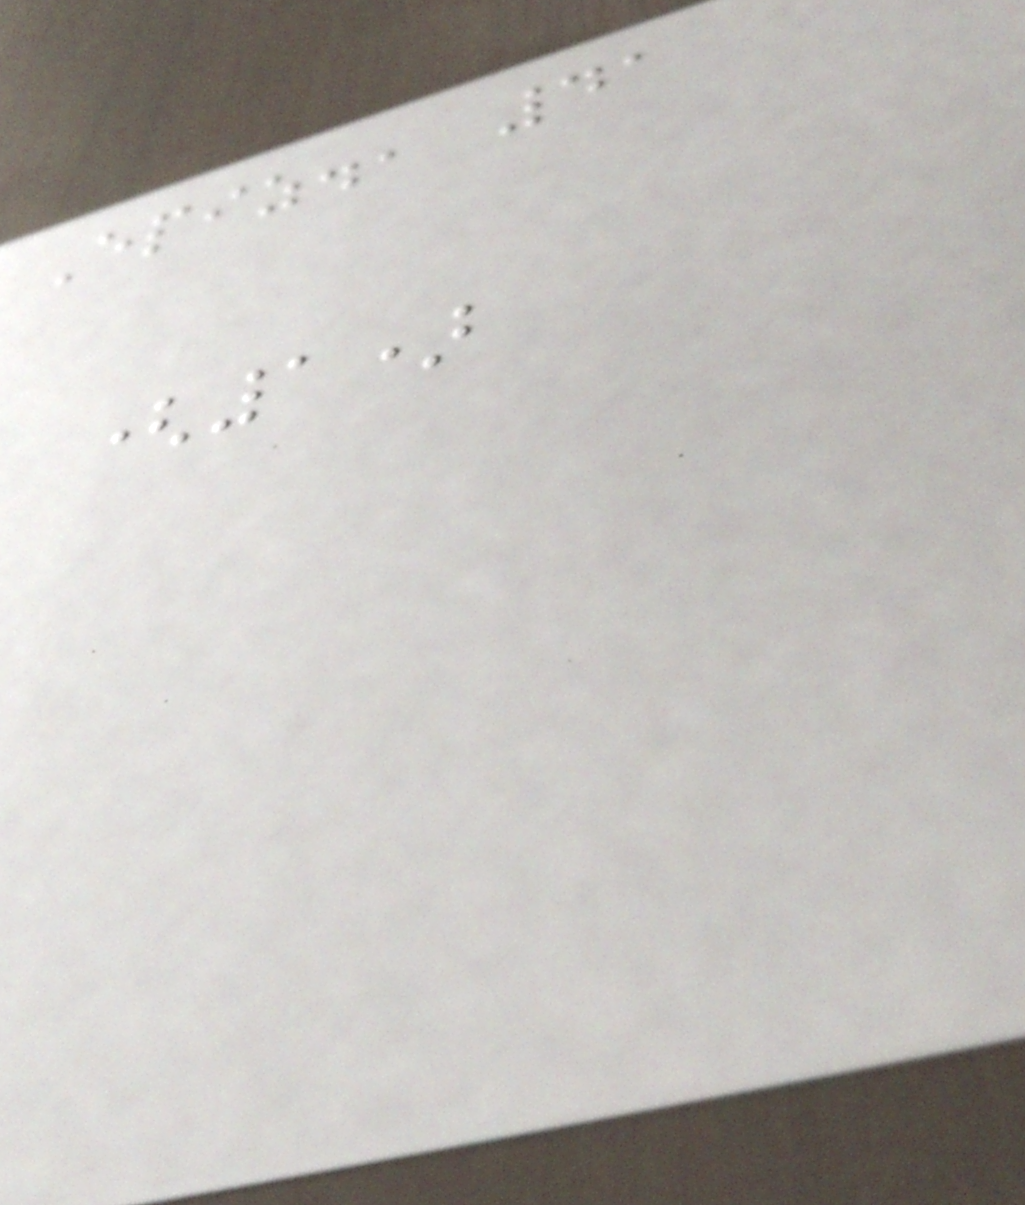Epiz., 41
(1)
